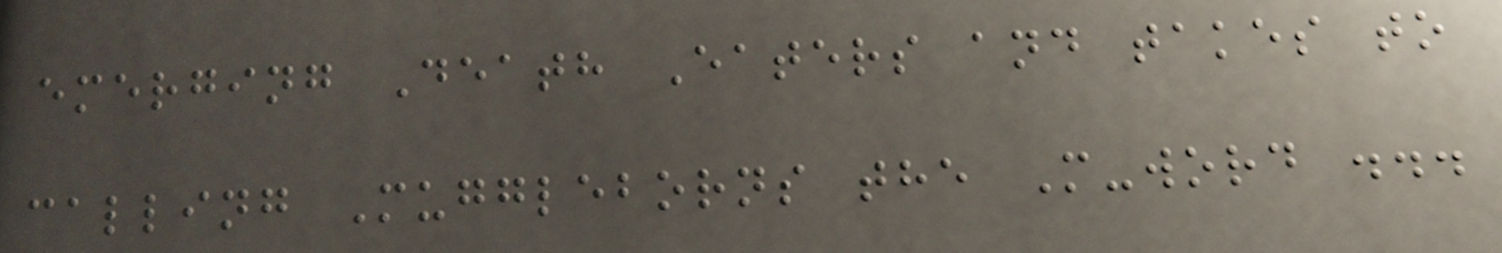emerging Death Eaters and takes to
calling Muggleborns the M-word ...
